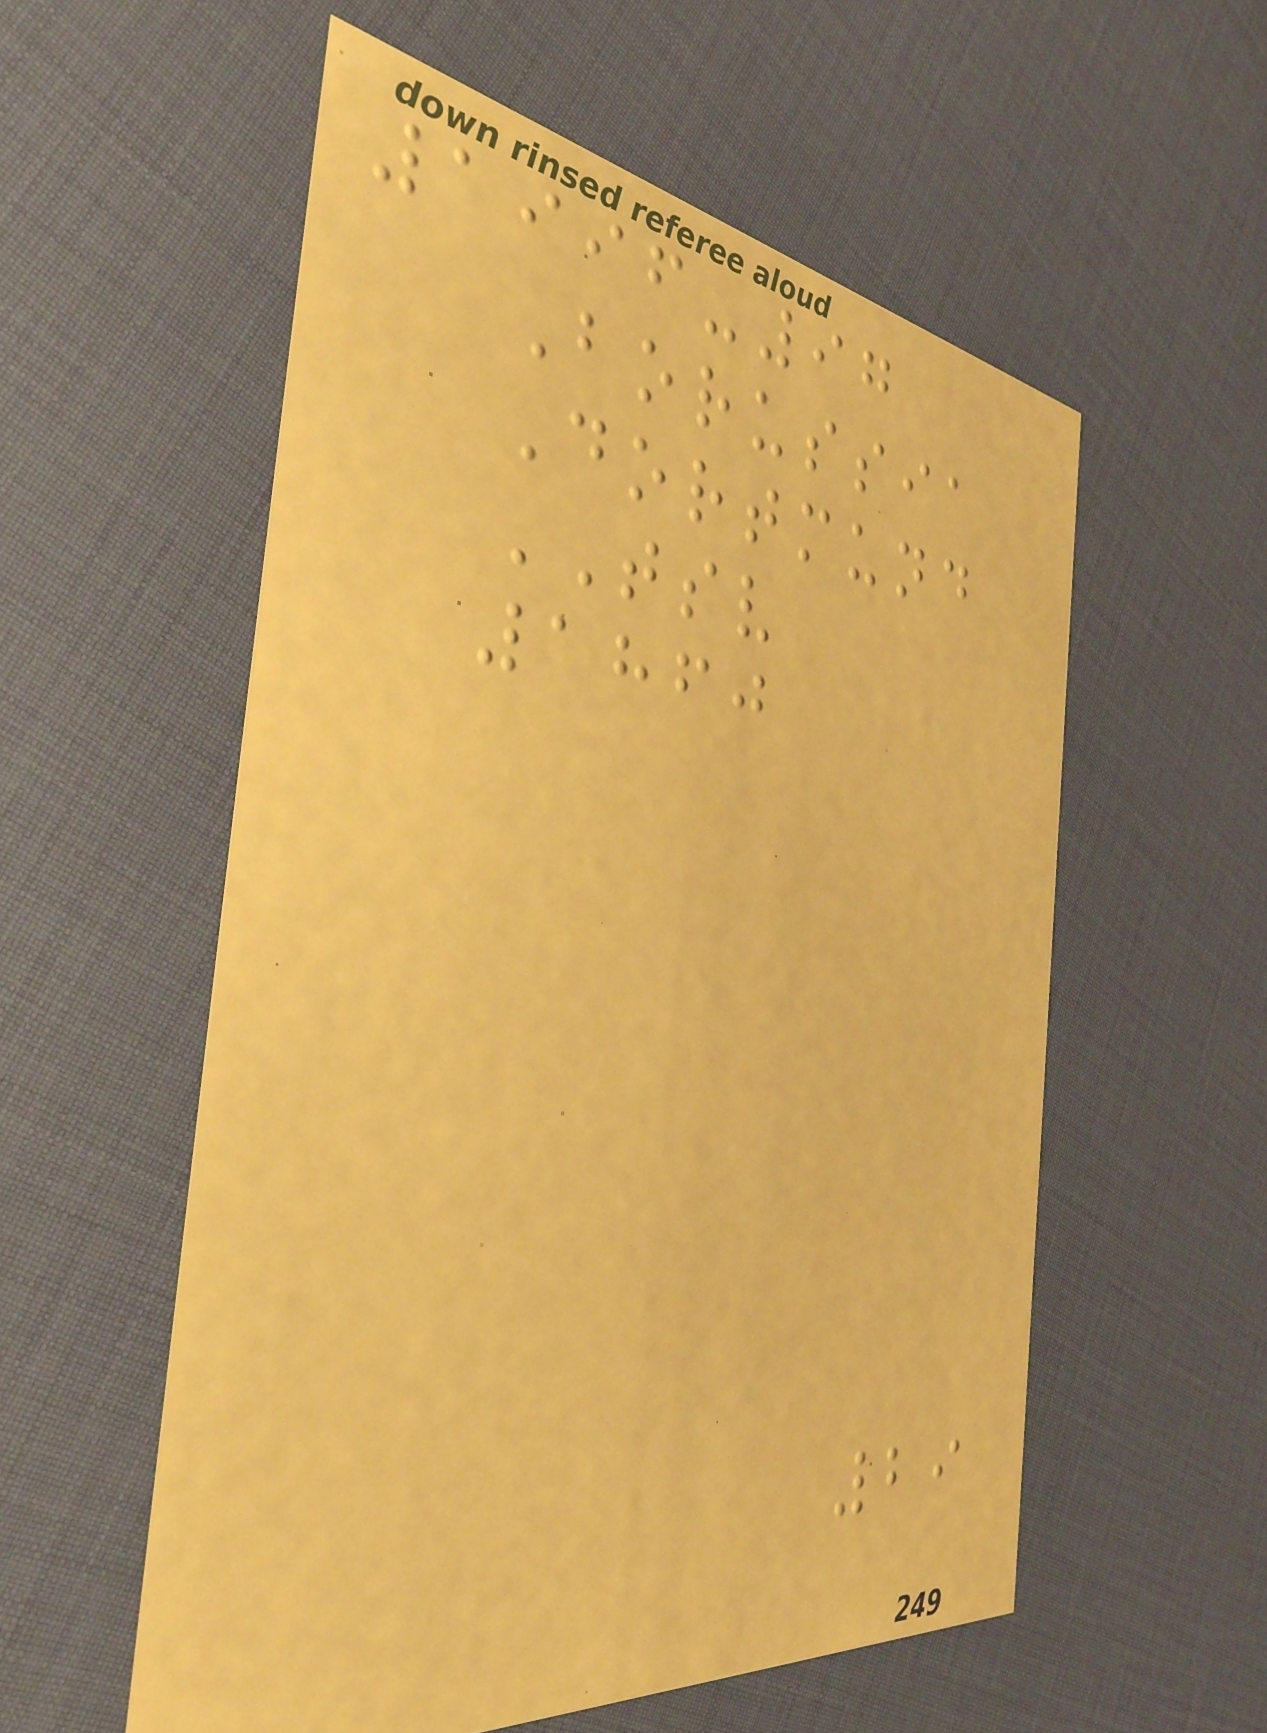1996-97
Borussia
Dortmund
TSV
1860
29
